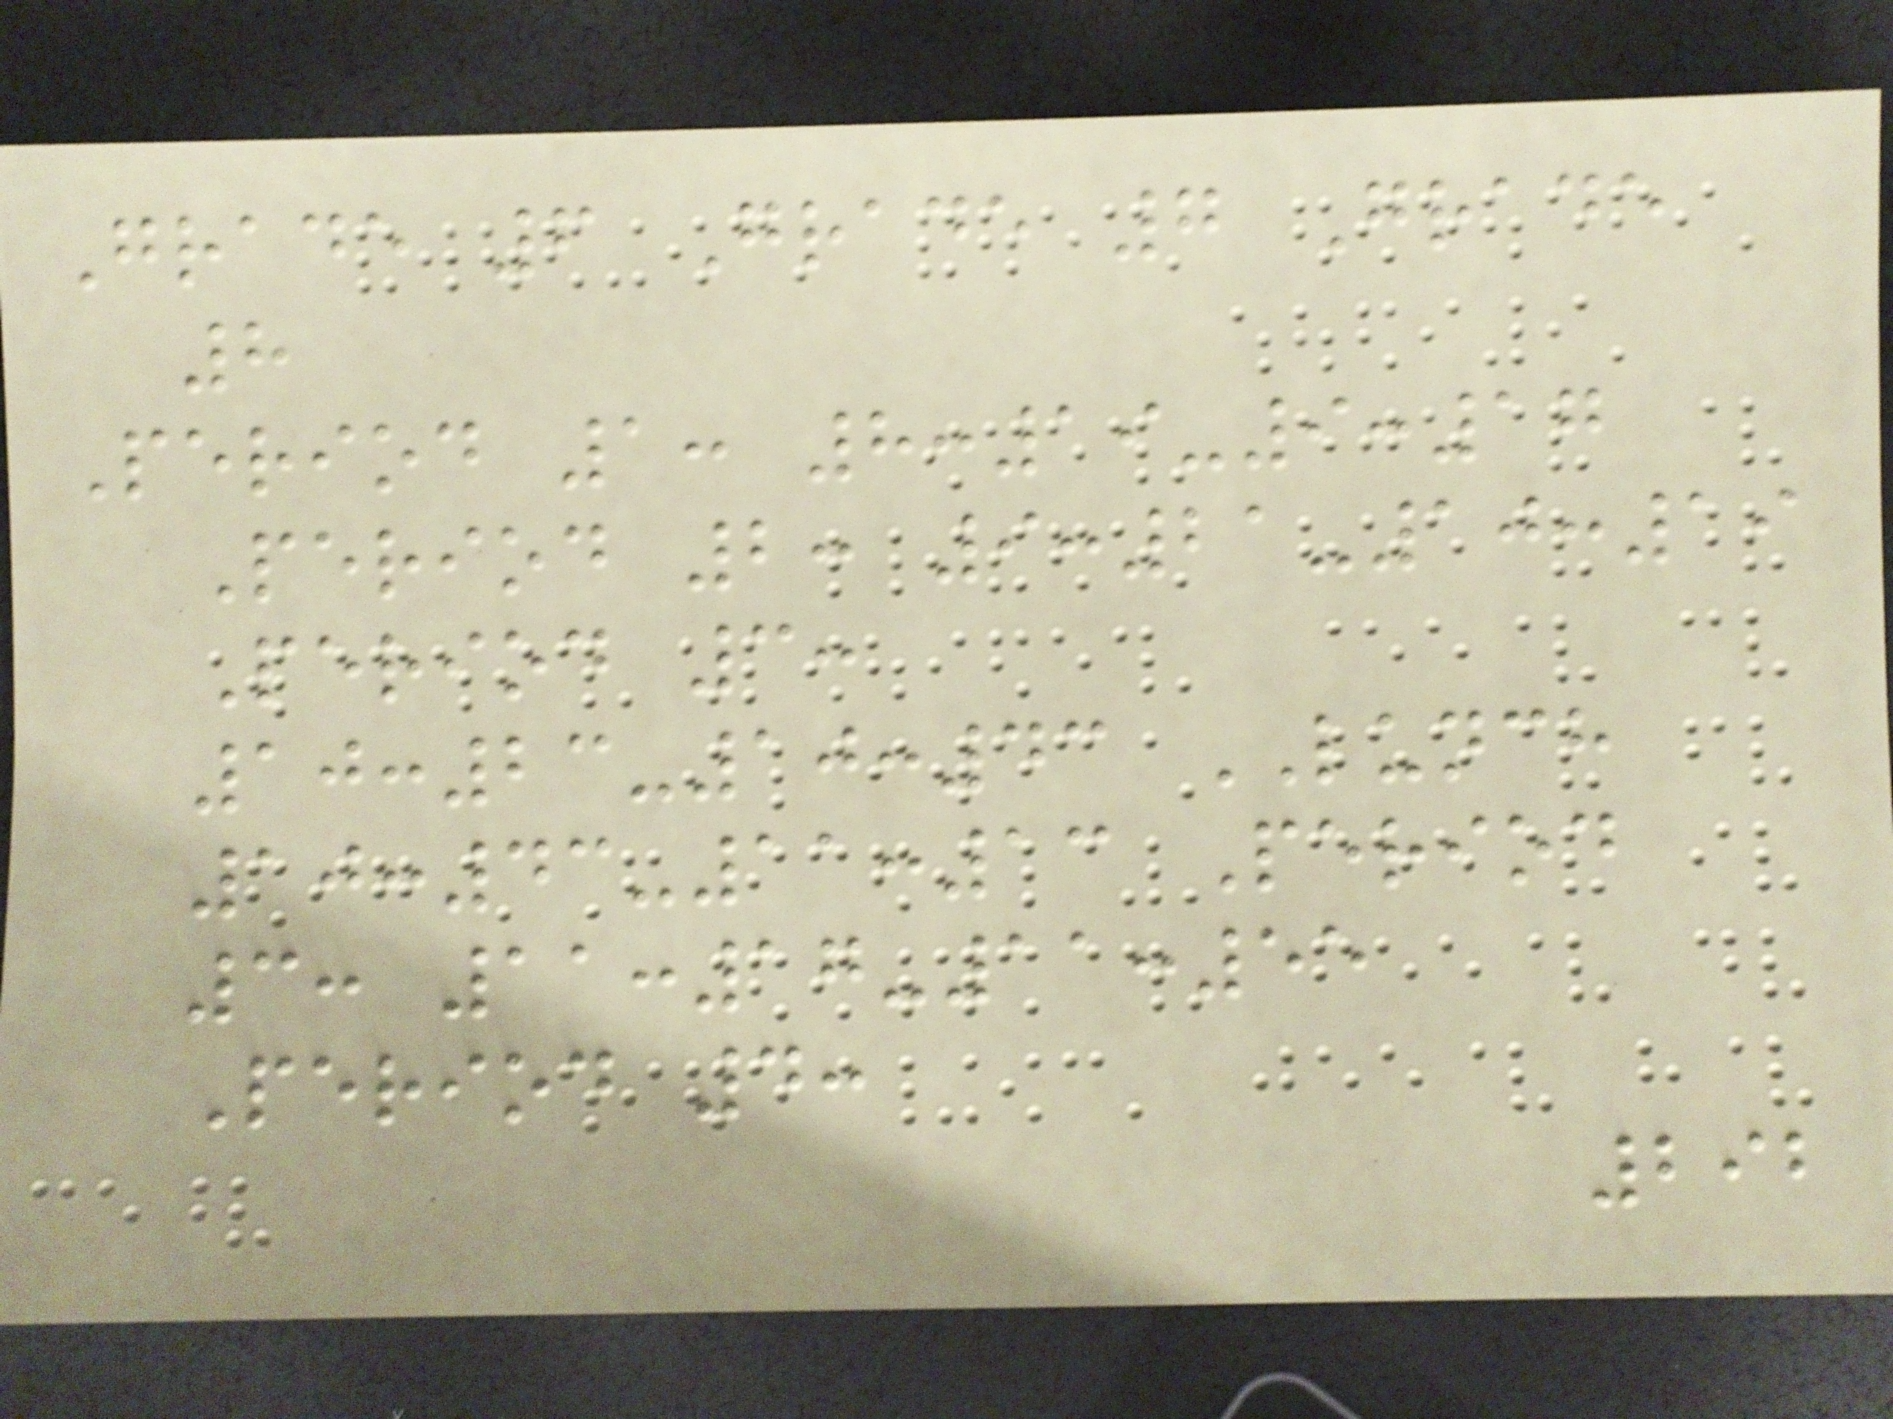Grade 6 Grade 7 Grade
8
Period 1: 8:19-9:17
Period 2: 9:21-10:19
Period 3:
10:23-10:43 LUNCH
10:43-11:13 Period
3: 11:17-11:55
Period 4:
292
